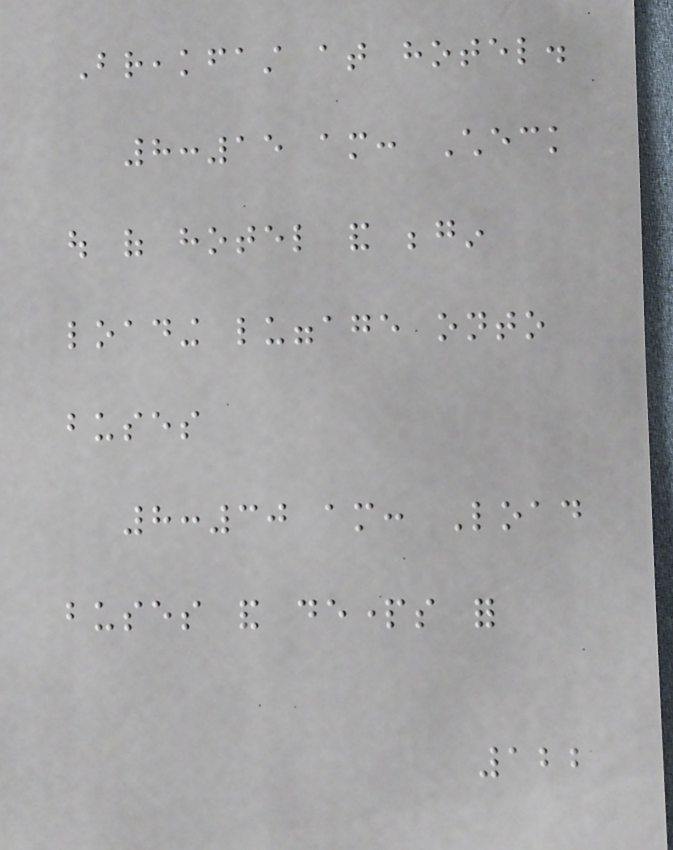Breakfast at hotel.
8:15 am: Check
out of hotel and begin
loading luggage onto
buses
8:30 am: Load
buses and departs for
122
